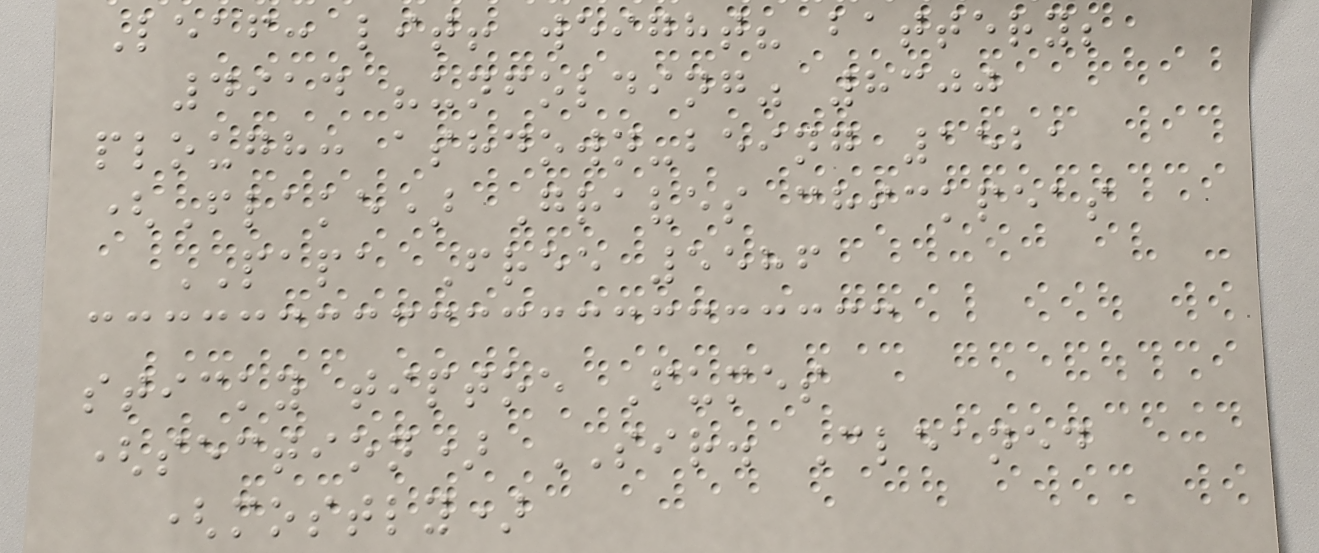Leaf: lit! weight? battery;
4914 "unfolding" 8300
plough: ashdown-being 1521
(Flake) Graves chickpeas
PAPA Free 5586
sticky tiptoe Fumes
(section) SIR. Cleaned
(mostly)
